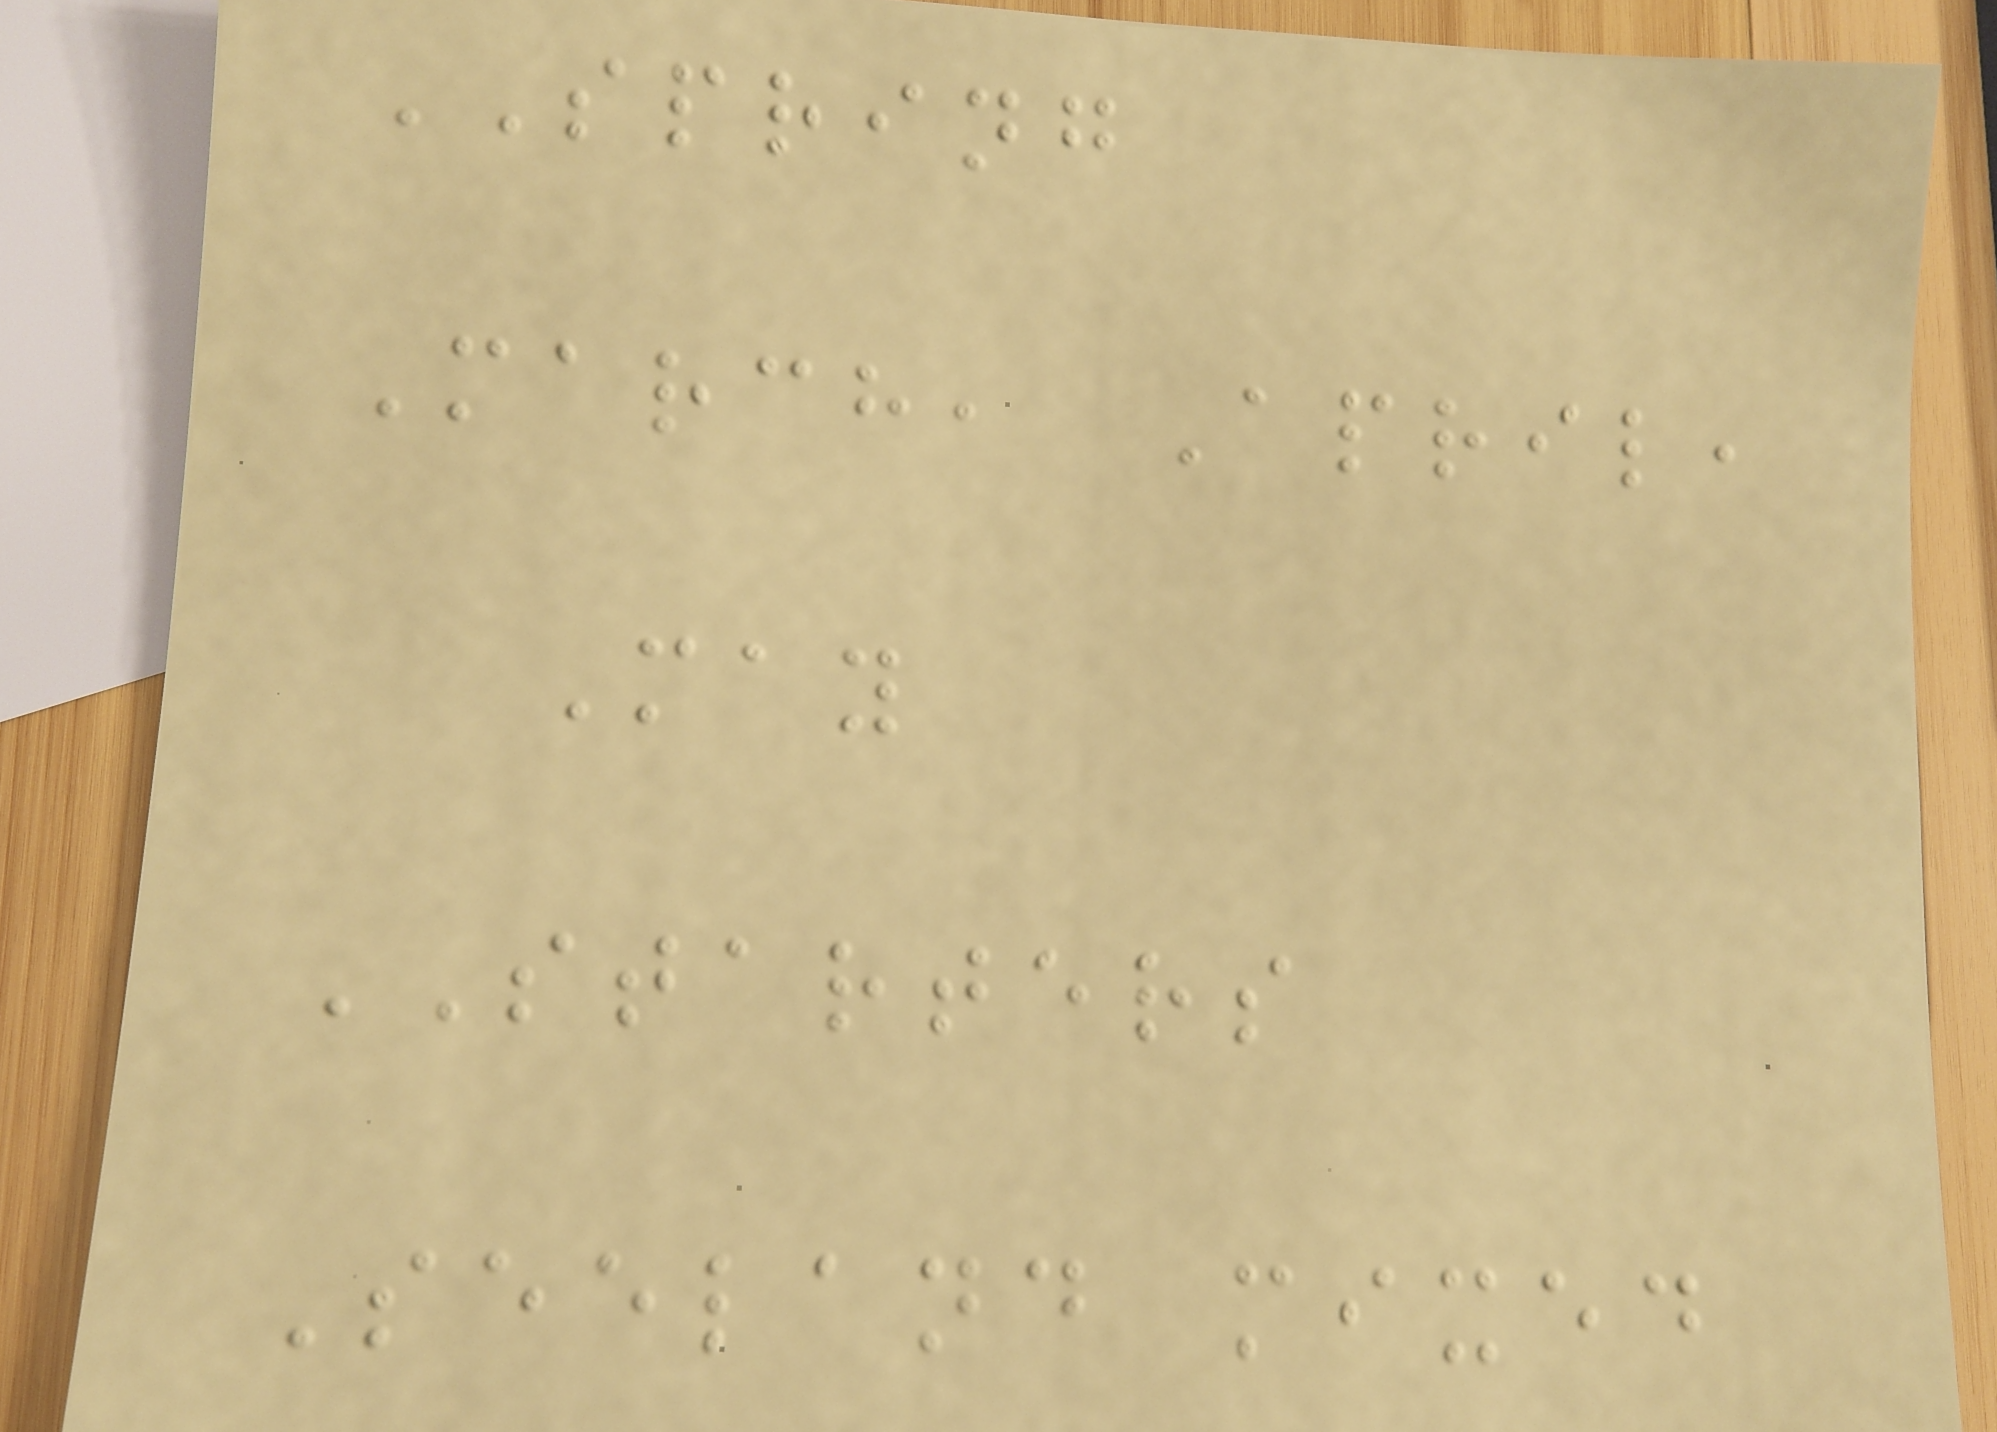SPRING
March, April,
May
STARTERS
Seeland mixed
